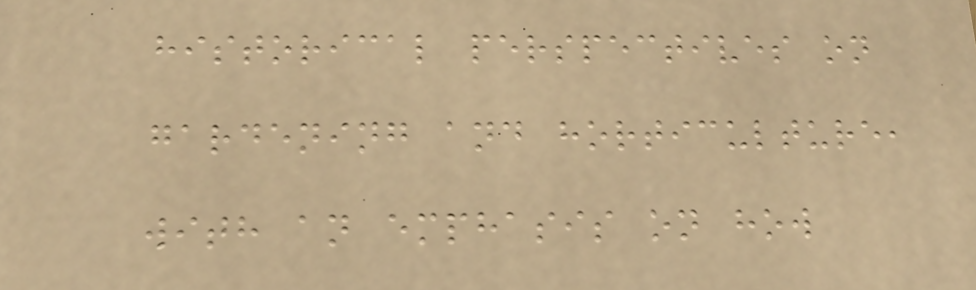historical perspectives on
gardening and horticulture,
with an emphasis on how
